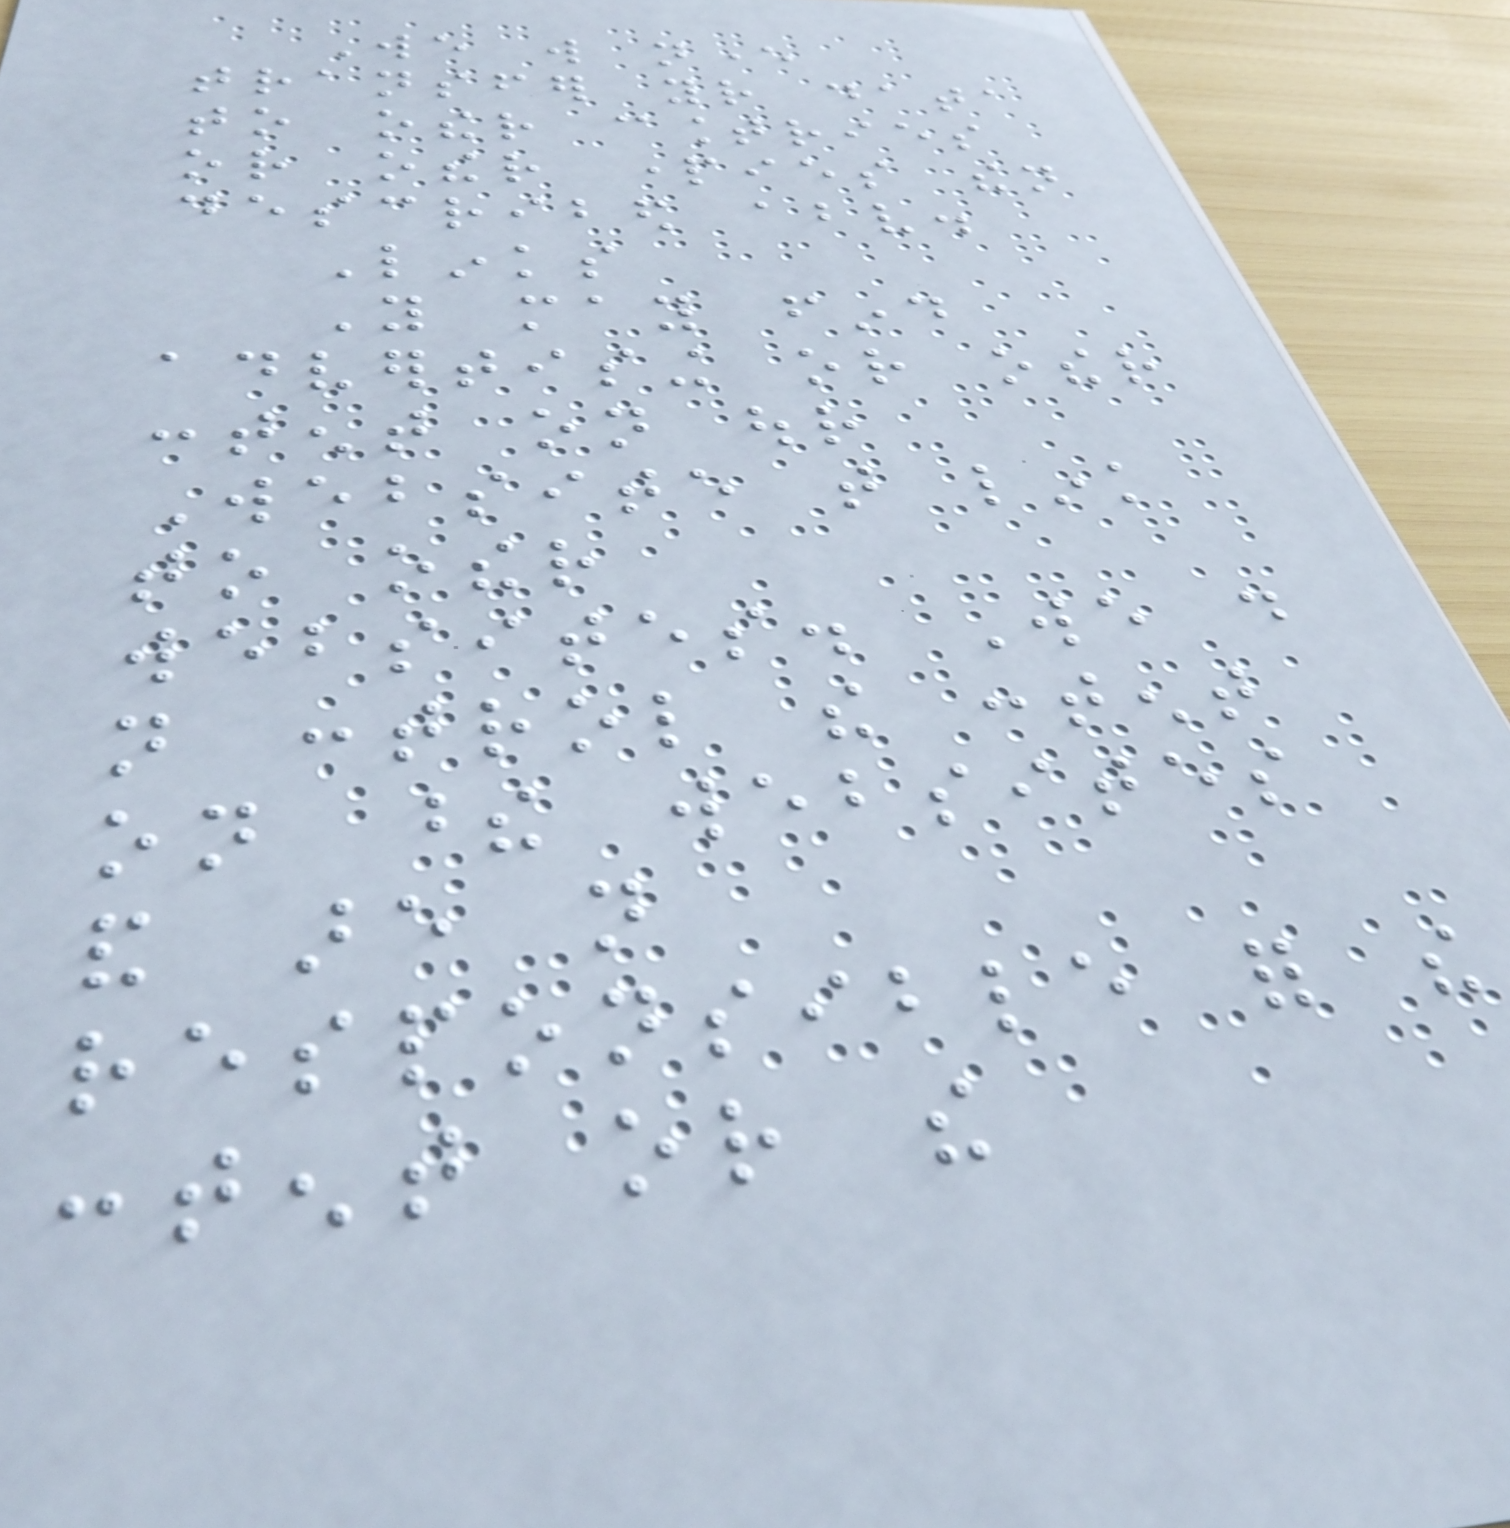We will never
transfer your data
to other countries
or other parties then
described above.
Links
You may find
advertising or other
content on our
Website that link
to other
websites. We do
not control the content
on these websites
and are not
responsible for the
content or the
